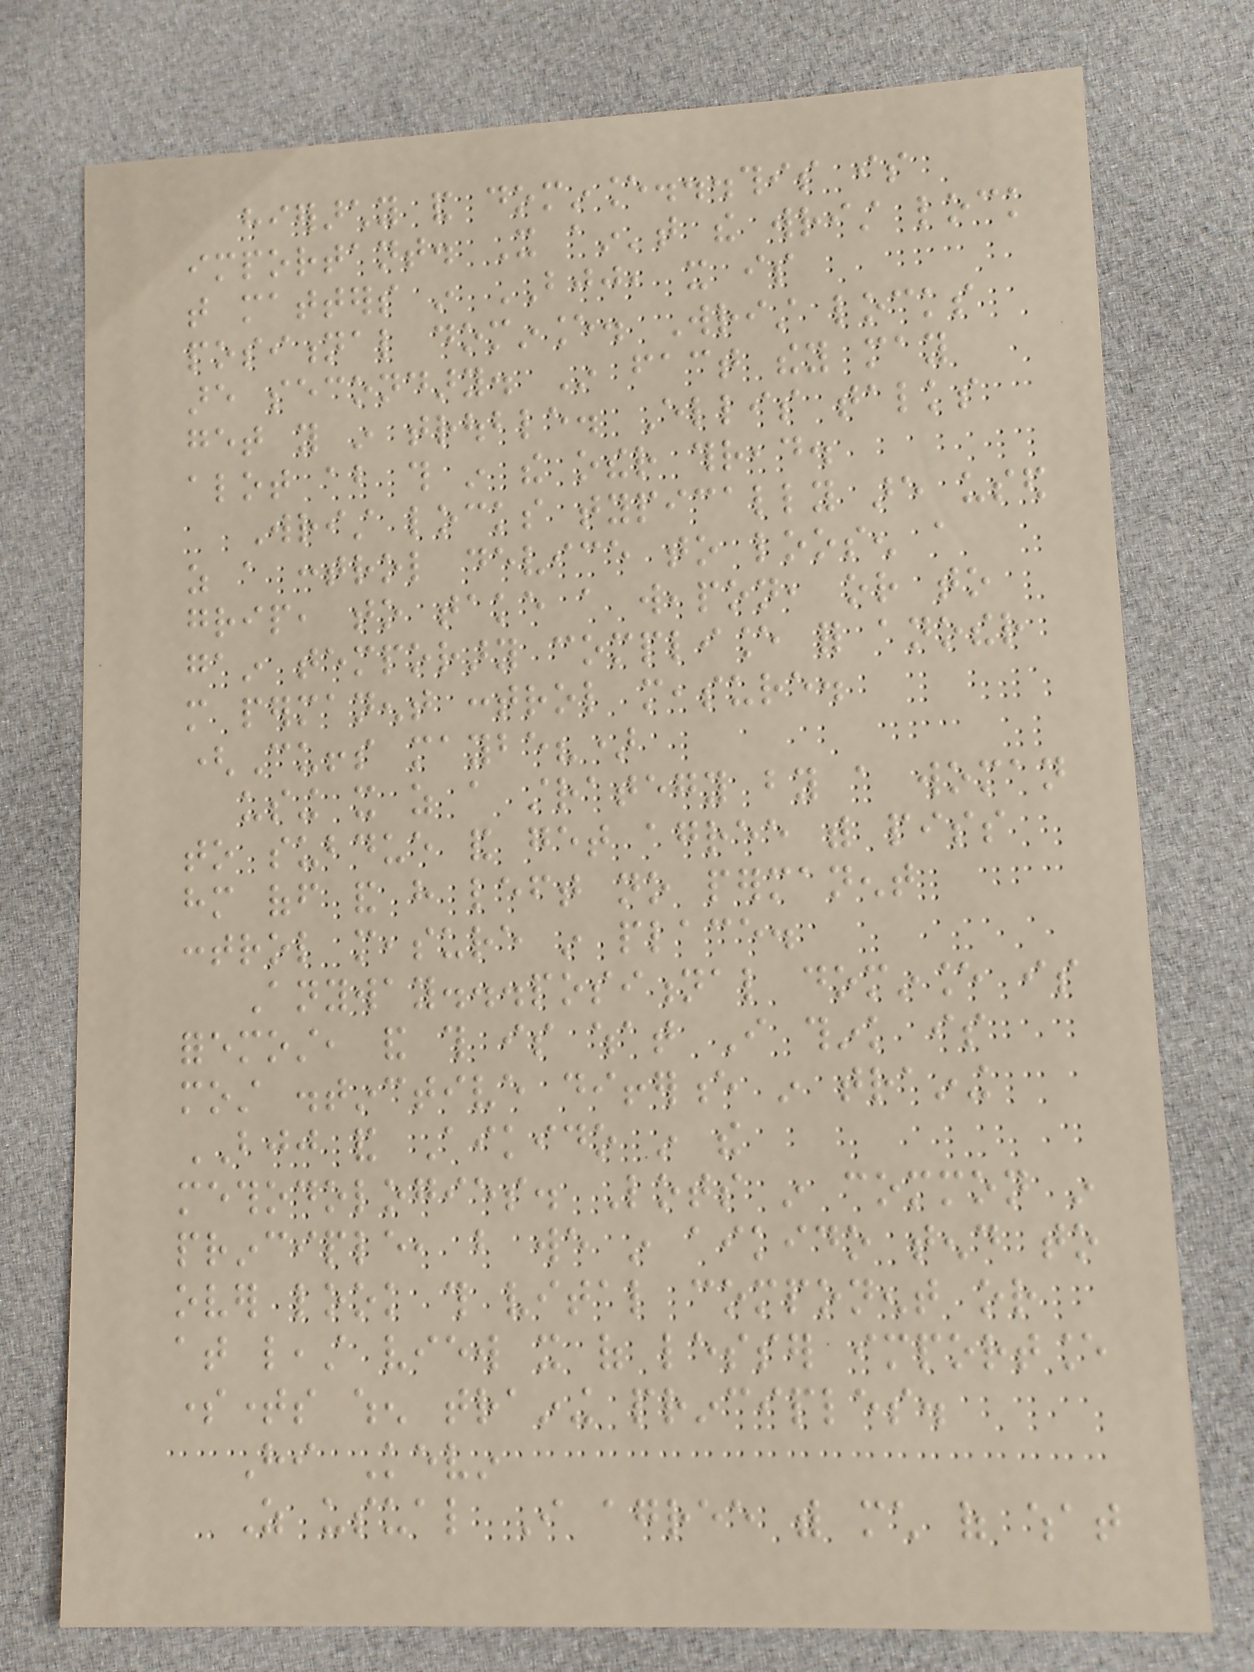hierarchy and dominance...this is
important. It ain't the wrist lock
that matters in BJJ, it is
positional dominance. Wrist locks
are secondary. In fact they may
get you in trouble. Ellis talks
alot about this in the other thread.
Wrist locks typically are used
as a control device to loosen a
grip, to take a weapon, or to
gain temporary compliance for another
more permanent control measure.
(Cuffs maybe?)
using it as a strategy by a woman
to subdue and get agree with piss
him off and have left no permanent
control measure in place.
Anyway...positional dominance is
foremost, and this is what I think is
most distinctive difference in training
BJJ and Aikido in the
methodologies. Lots in common in
principle, but we in aikido tend to
over look this vital component or
at least view it of lesser importance
sometimes when training principles.
Hi Kevin
As usual I agree with much of what
